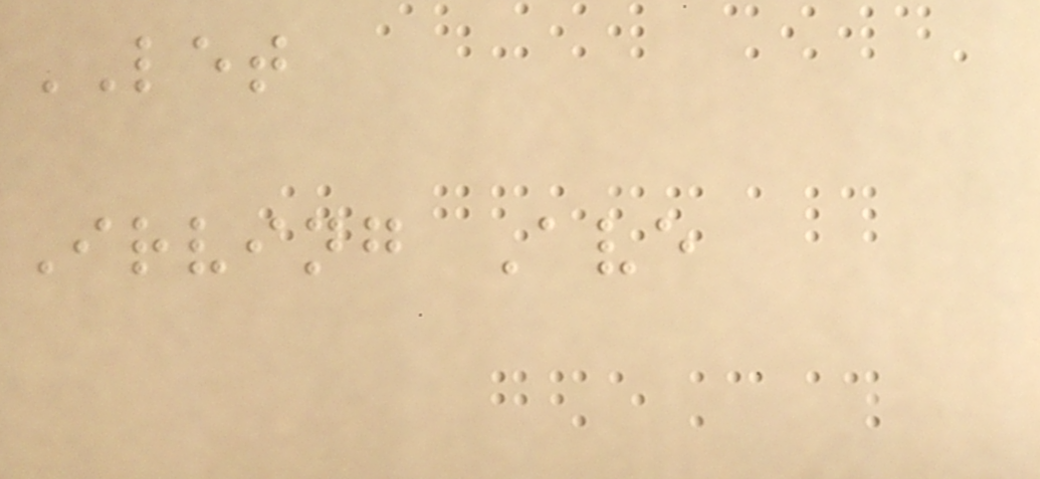LET
Irving Ave
